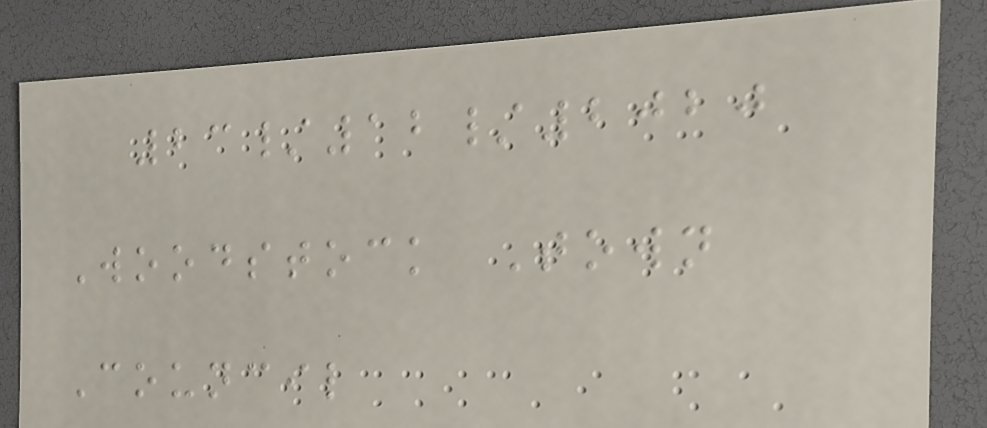23/12/2020
Woodstock Town
Council
